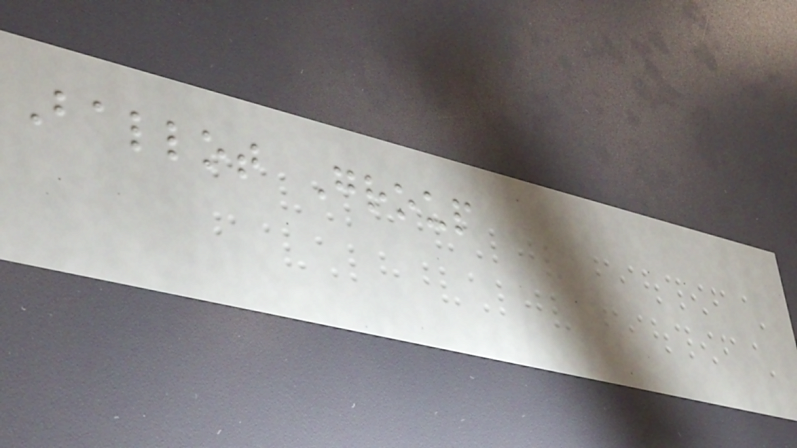Ballot Group
